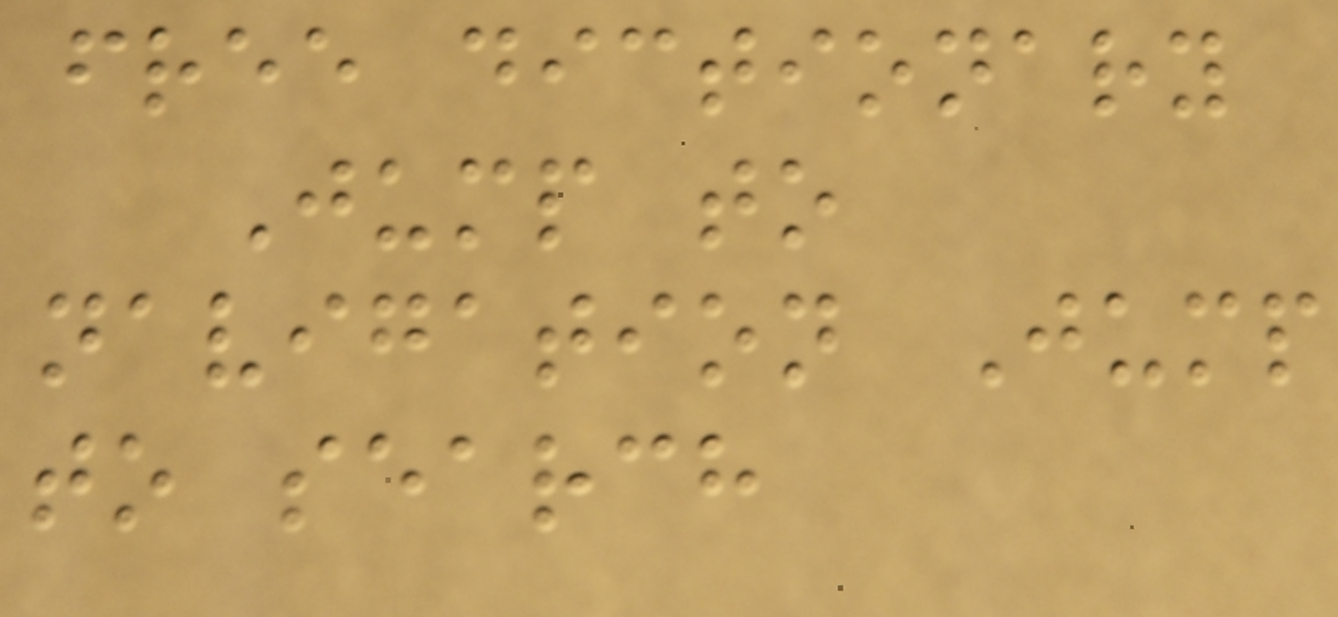free dictionary
Jump to
navigation Jump
to search
